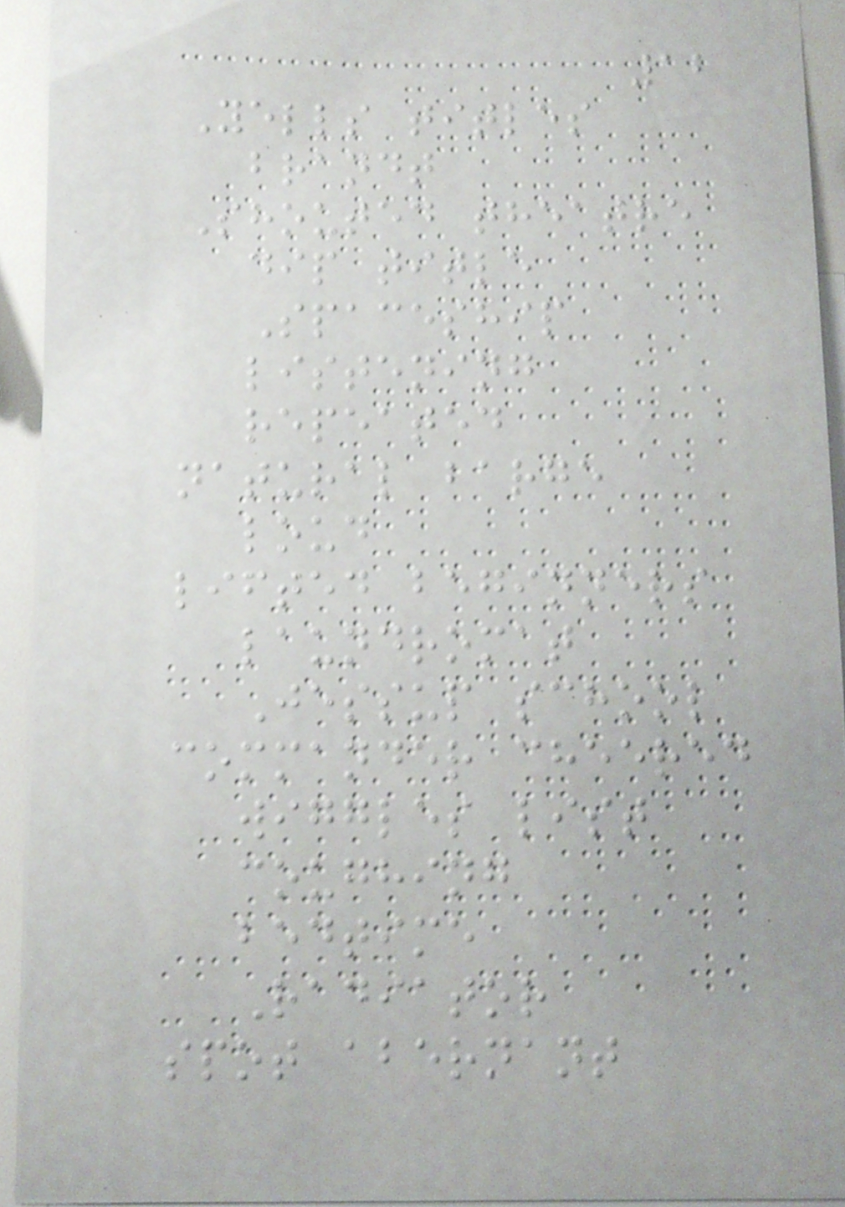12
Yells titles
brandt
Shouted theatre
dip title
Spaceship
listening
repeated
natural barge
loud
lifted beginners
laundromat
Jessup school
commander cheered
wiggles list
coughing
bedtime
Radiator
spot abernant
